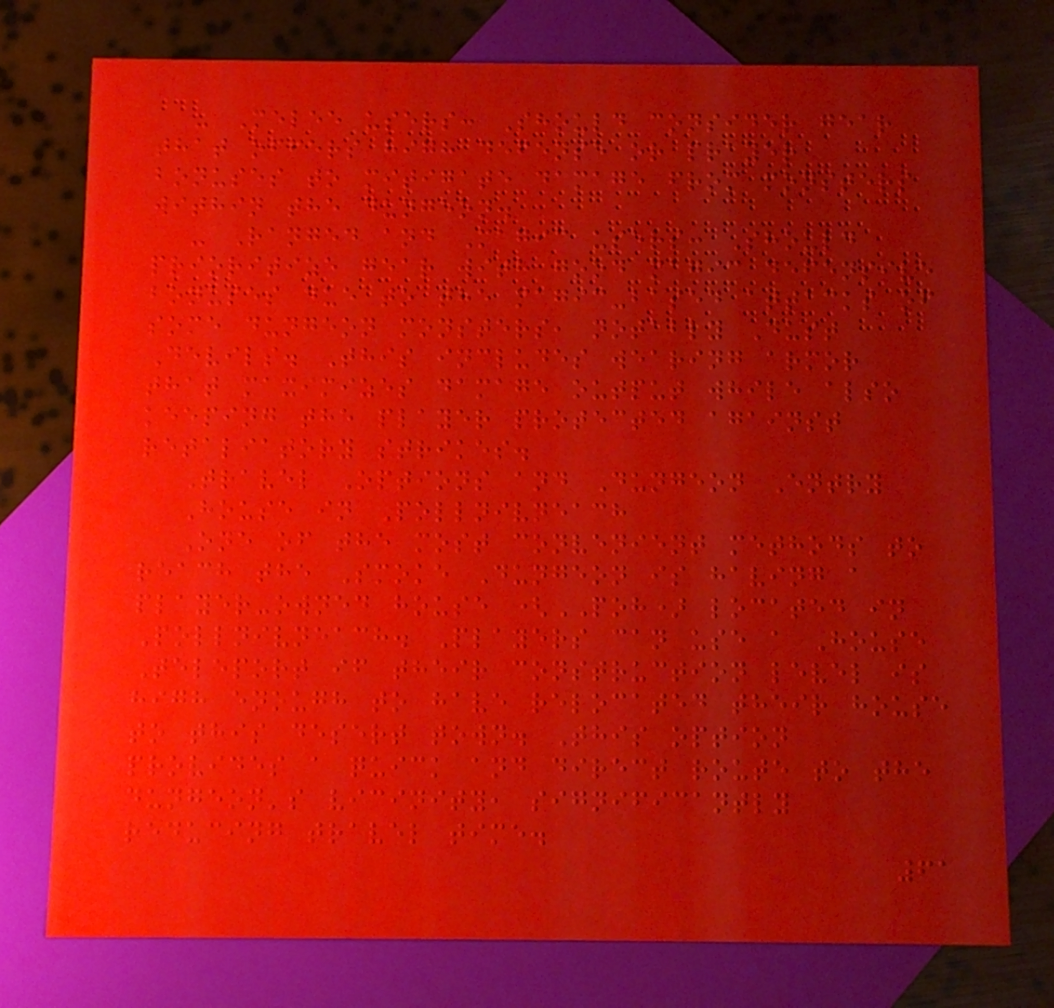- Melee users: Should consider gear
that offers high defense or prayer
bonuses to mitigate damage from monsters
within the dungeon.
- Ranged and Magic users: Should
prioritize gear with good magic defensive
bonuses due to the magic-based attacks of
some dungeon monsters, notably Dust
Devils. This includes wearing armor
that maximizes damage output while also
keeping the player protected against
retaliatory strikes.
Travel Options and Dungeon Entry
House in Pollnivneach
One of the most convenient methods to
reach the Smoke Dungeon is having a
player-owned house (POH) located in
Pollnivneach. Players can use a House
Teleport if their construction level is
high enough to have relocated their house
to this desert town. This option
provides a quick and direct route to the
dungeon's vicinity, significantly
reducing travel time.
61
